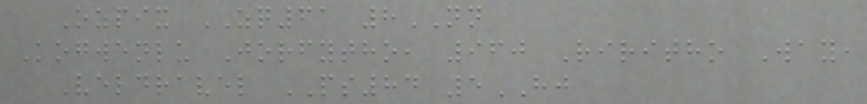Ozpix ZQ61 8NN
Kogwenlu Jorfytho, 960 Riritho Way,
Veldravel PS84 5HJ
